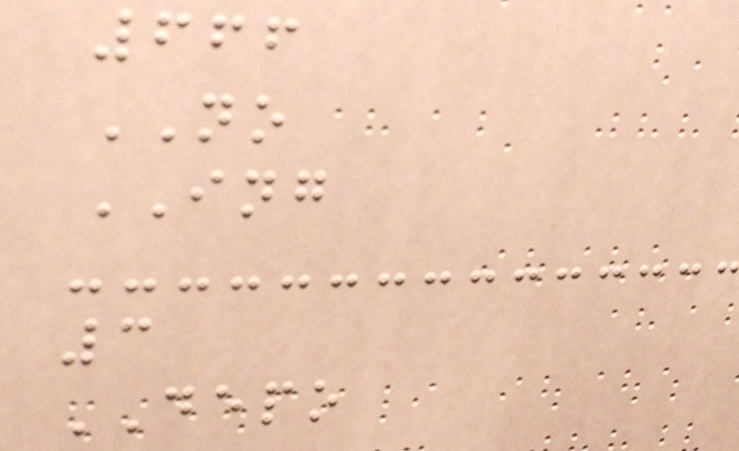666
NO
ING
3
DEPO
